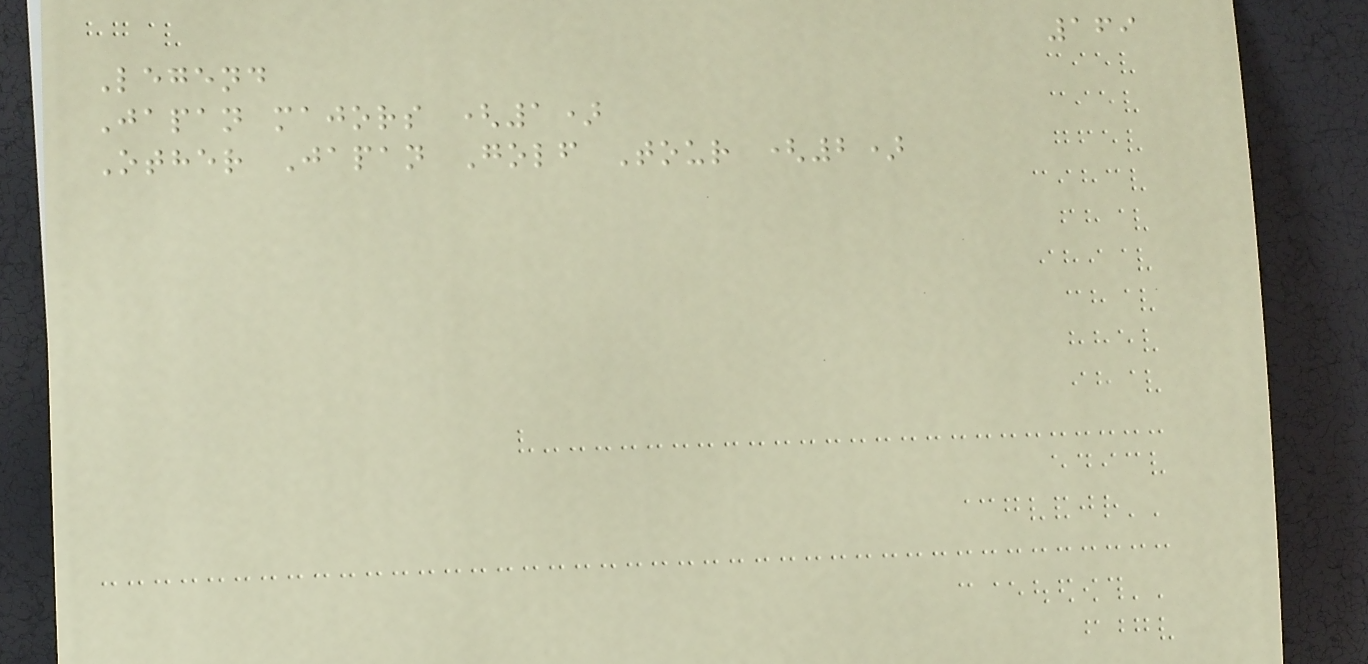169
Legend
Japan majors (1)
Other Japan Golf Tour (2)
